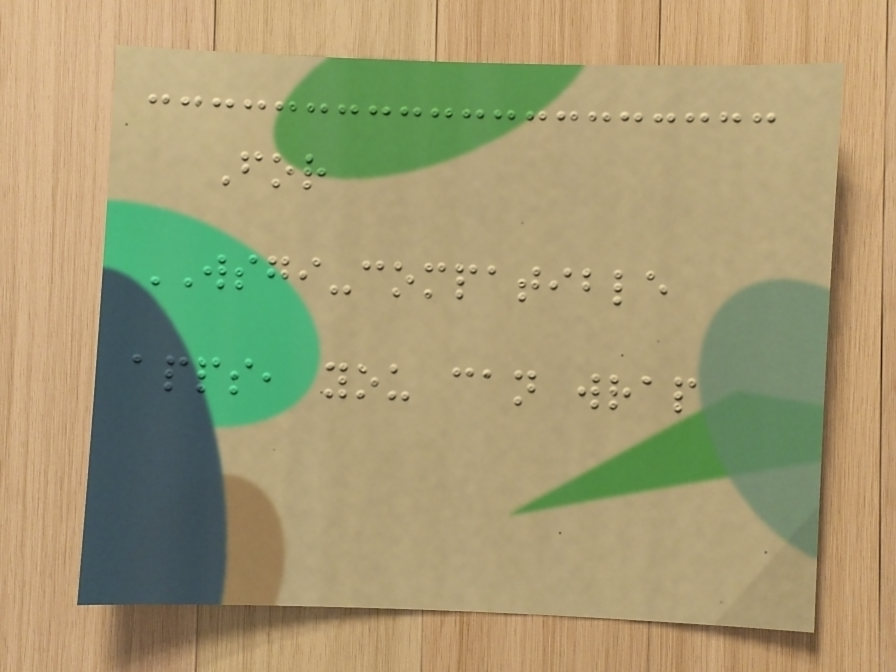For
WSGI-compatible
apps, you can wrap
